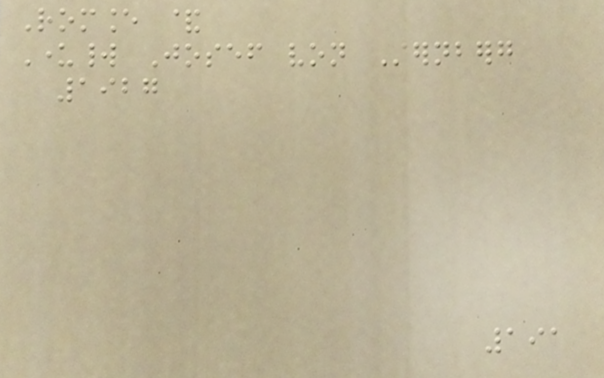Romance &
Underworld Josef von Sternberg
1927
191
